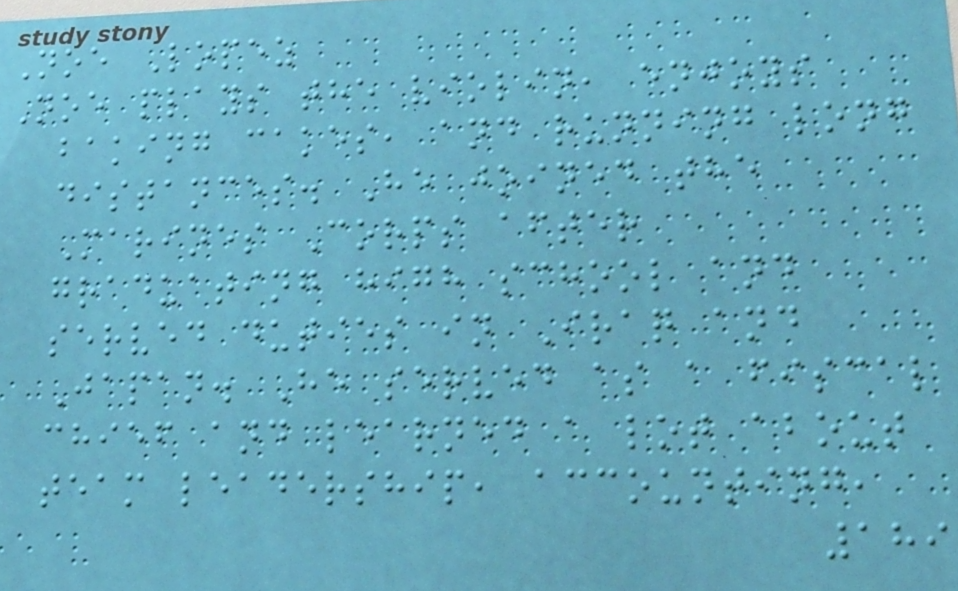Noe Lopez
Noe plays the violin, enjoys
baking cakes, and running long
distances. He joined the
Marines Corps after
graduating high school and
served duties in Iraq and
Japan. He served as a fiscal
chief and learned a lot about
team leadership, accounting,
189
